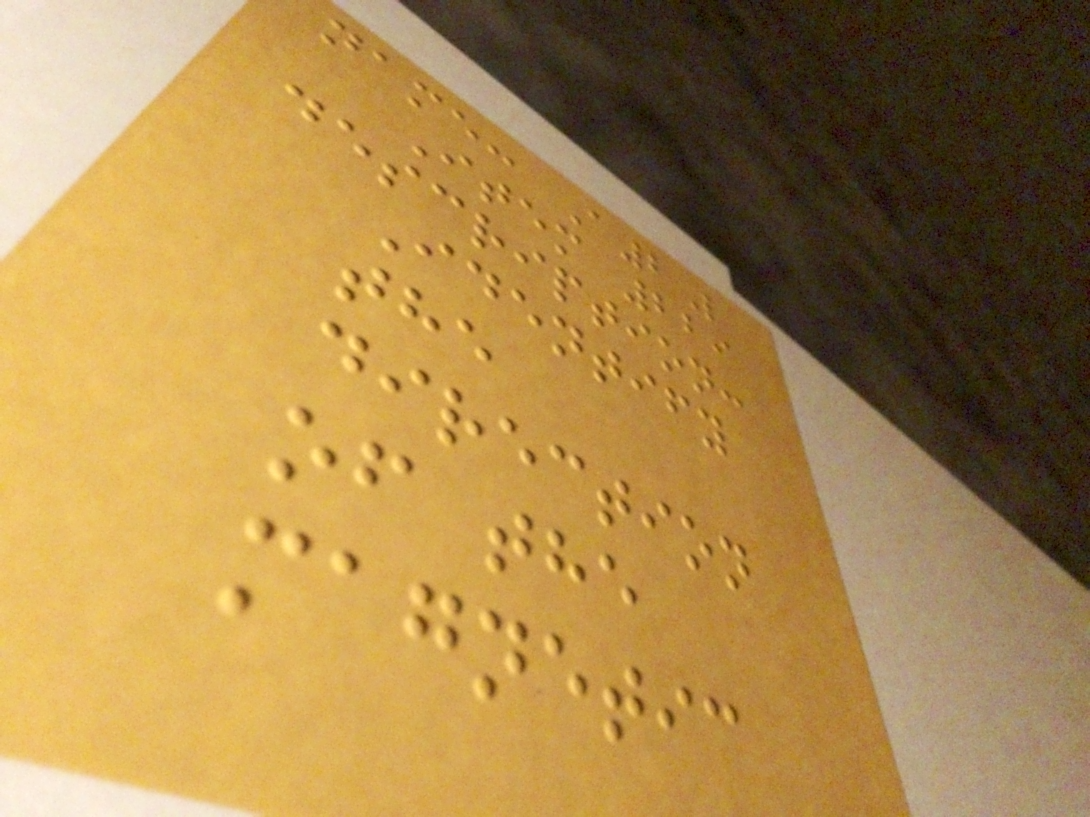name: A2L
Item 229
description:
Identify
the
direction
of the
magnetic
